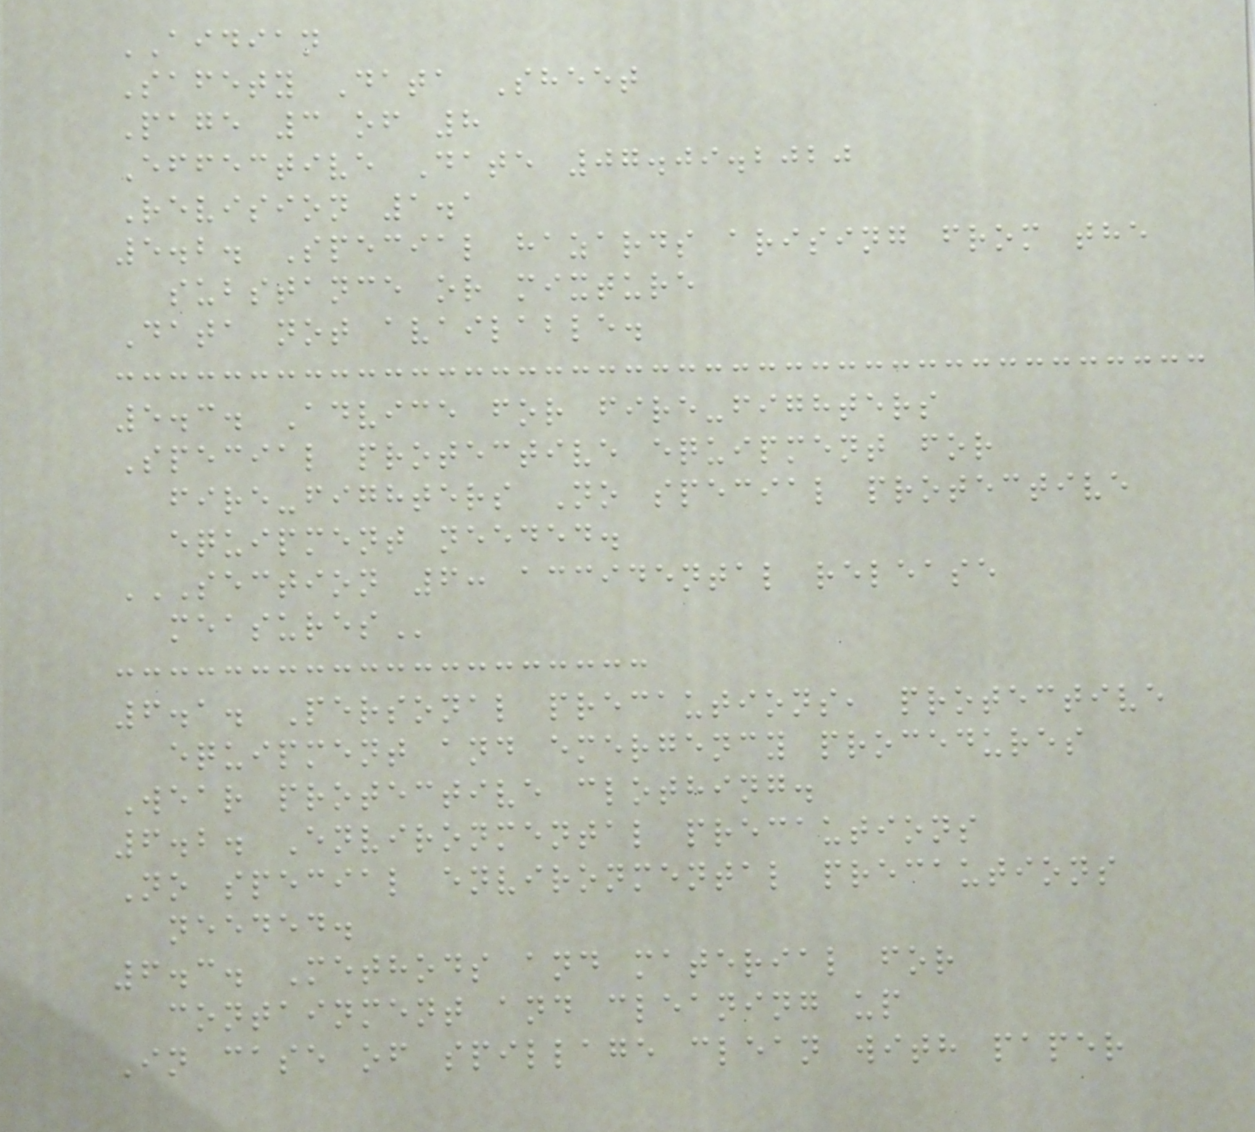AIDIAN
Safety Data Sheet
Page 3 of 8
Effective Date 07.09.2020
Revision 1.1
5.2. Special hazards arising from the
substance or mixture
Data not available.
5.3. Advice for fire-fighters
Special protective equipment for
fire-fighters No special protective
equipment needed.
SECTION 6: ACCIDENTAL RELEASE
MEASURES
6.1. Personal precautions, protective
equipment and emergency procedures
Wear protective clothing.
6.2. Environmental precautions
No special environmental precautions
needed.
6.3. Methods and material for
containment and cleaning up
In case of spillage clean with paper
